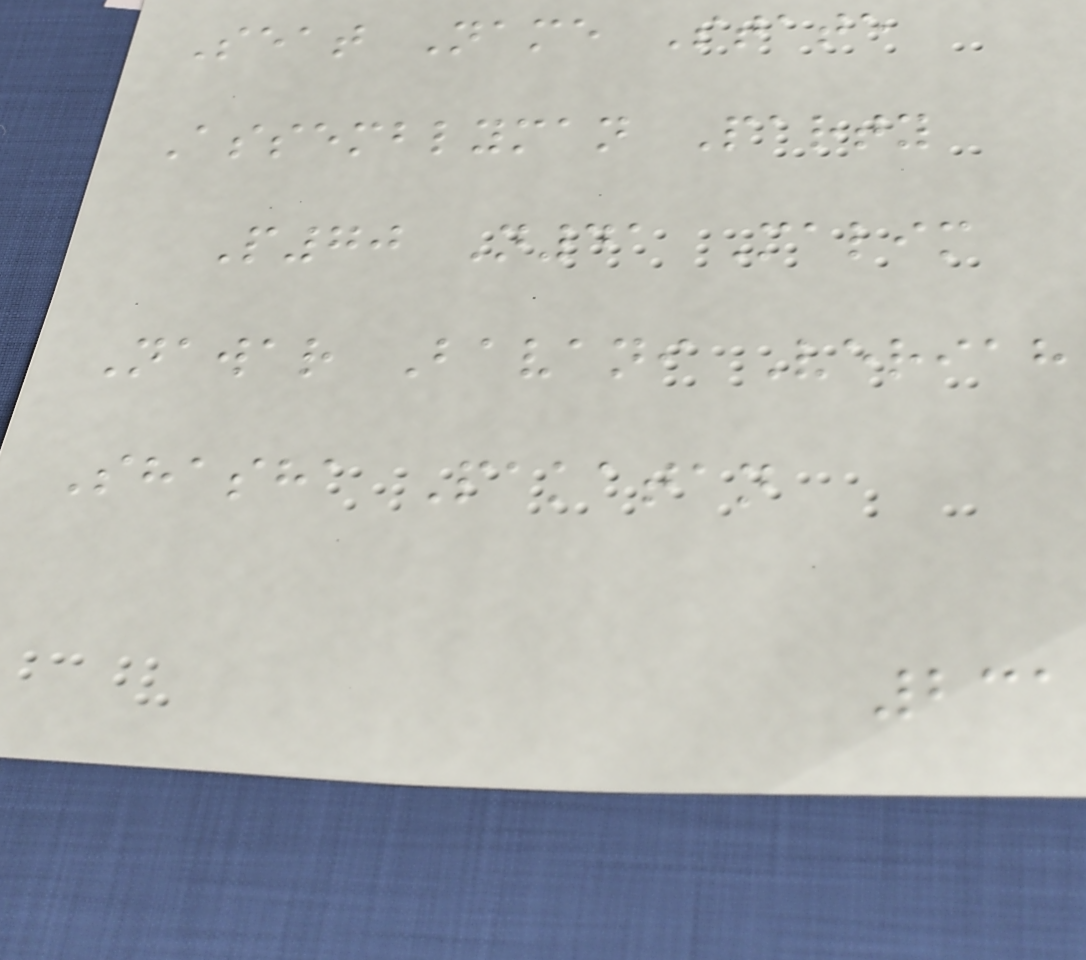Seat Name State
Assemblyman Party
P70 N41 Malim
Nawar Bavani Veriah
Shasha Pakatan
231
